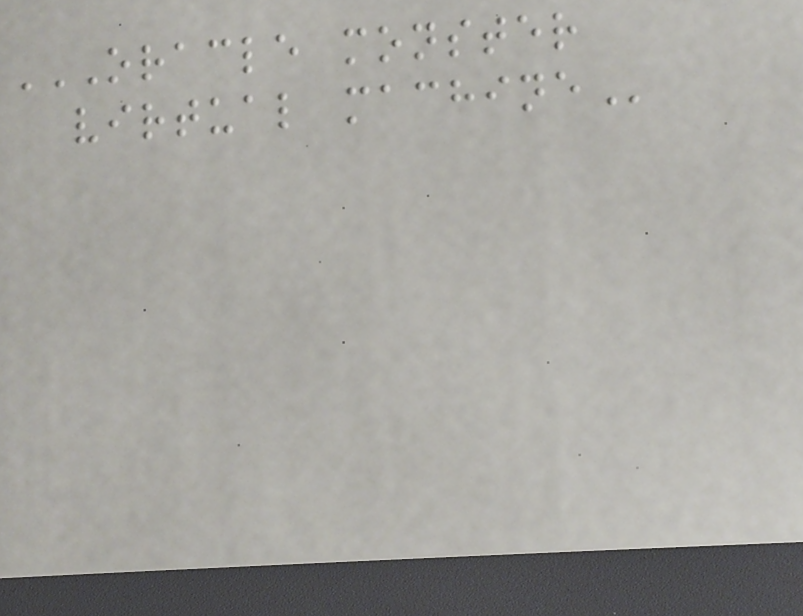ORACLE MONSTER
VIRTUAL MACHINE
